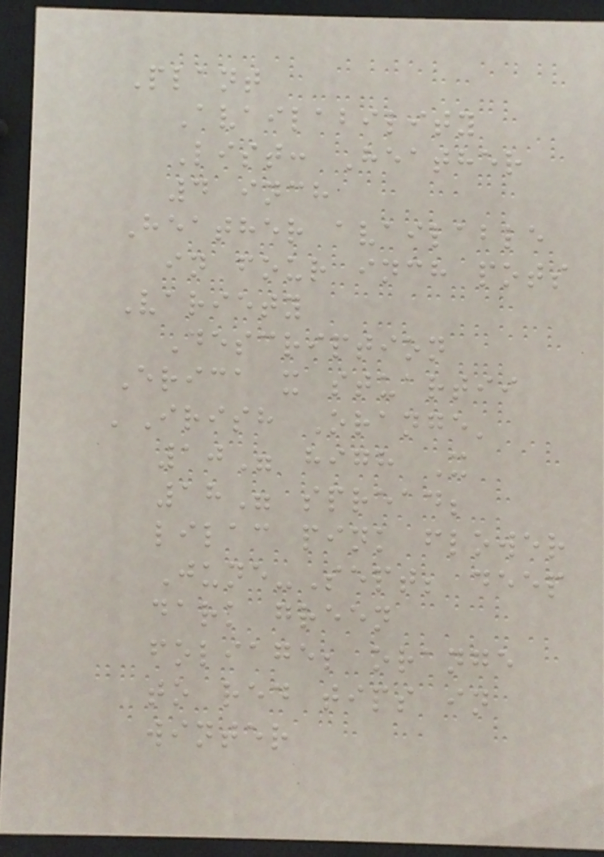Plant
Availability
List: Heather
4 inch
Heather available
in four inch pots
Variety
Description
Erica x stuartii
'Irish Orange'
10" high X
18" spread;
lilac pink flower
June-Sept; deep
dark green
foliage; orange
to red tips in
winter
